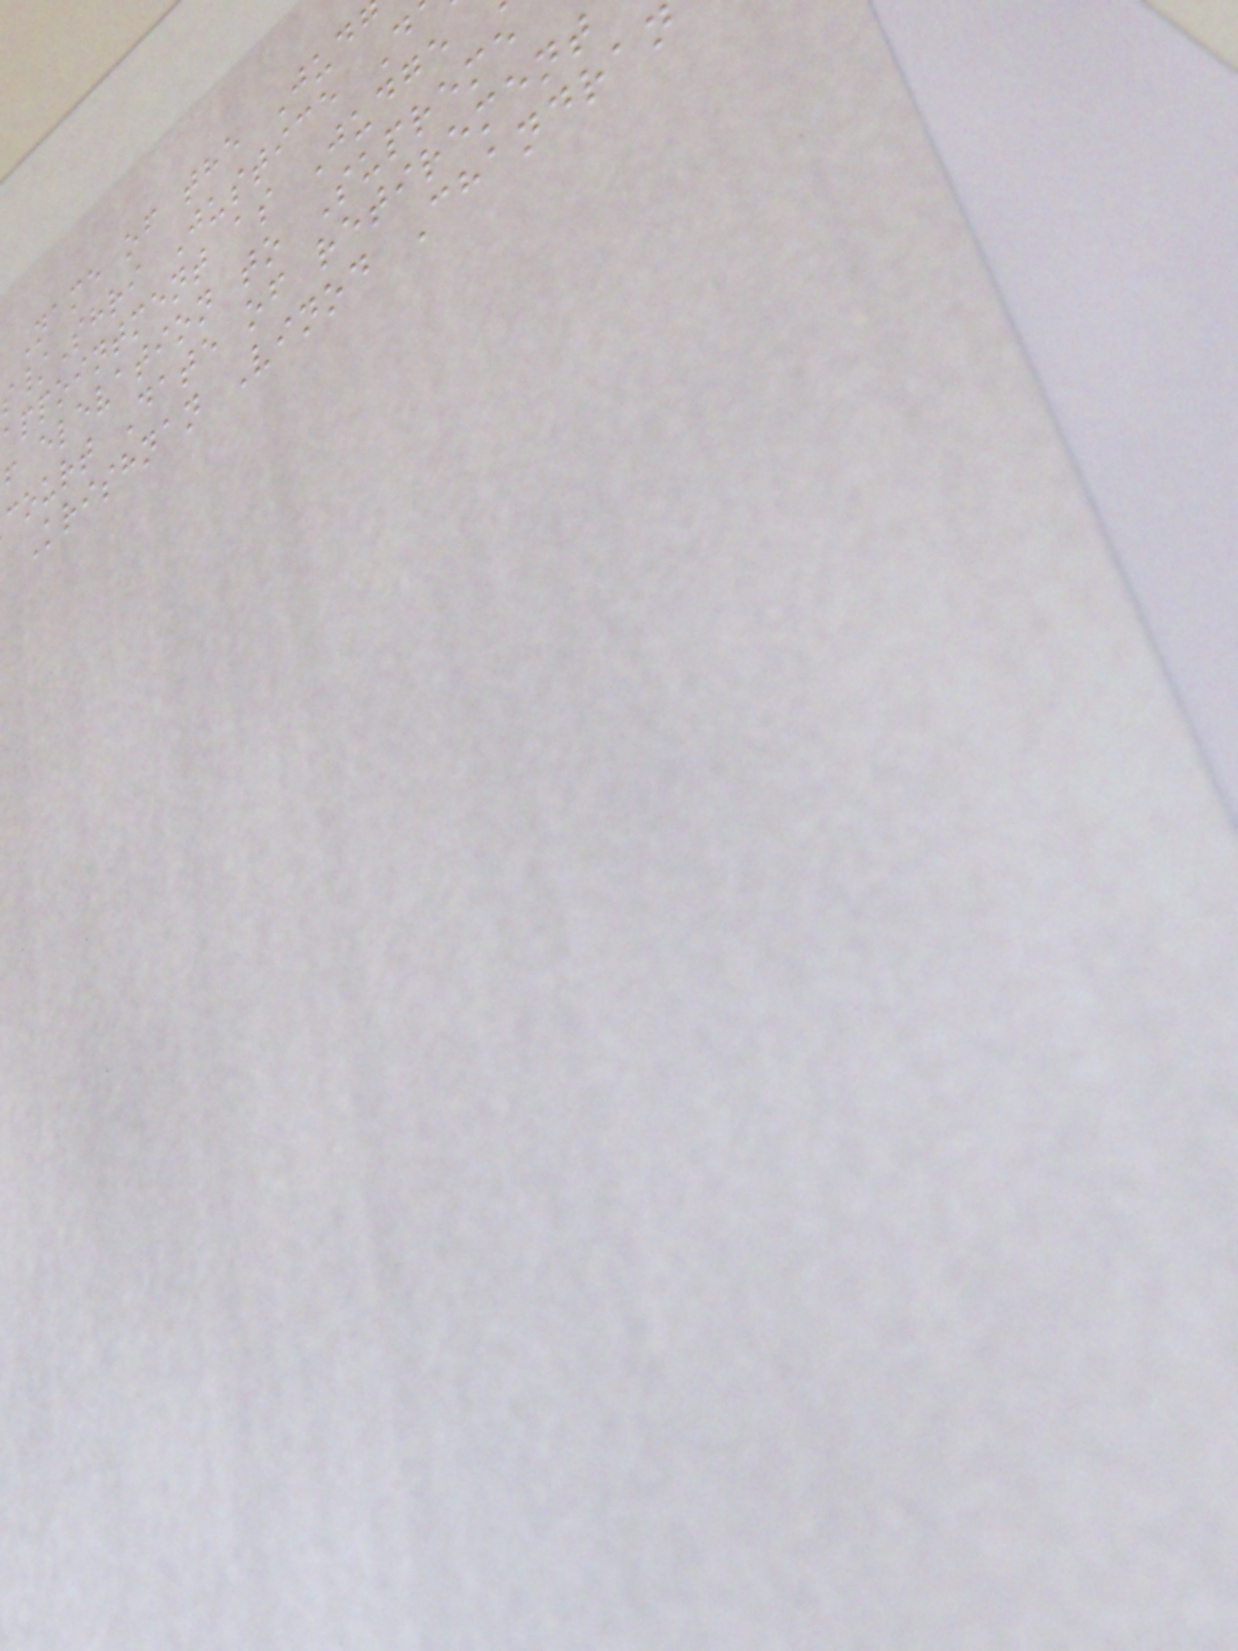Name of the Jud
/Shri Justice D
appointment as Judge
f elevation to Supreme
court Date of retirement
Krishnan Vinod Chandran
